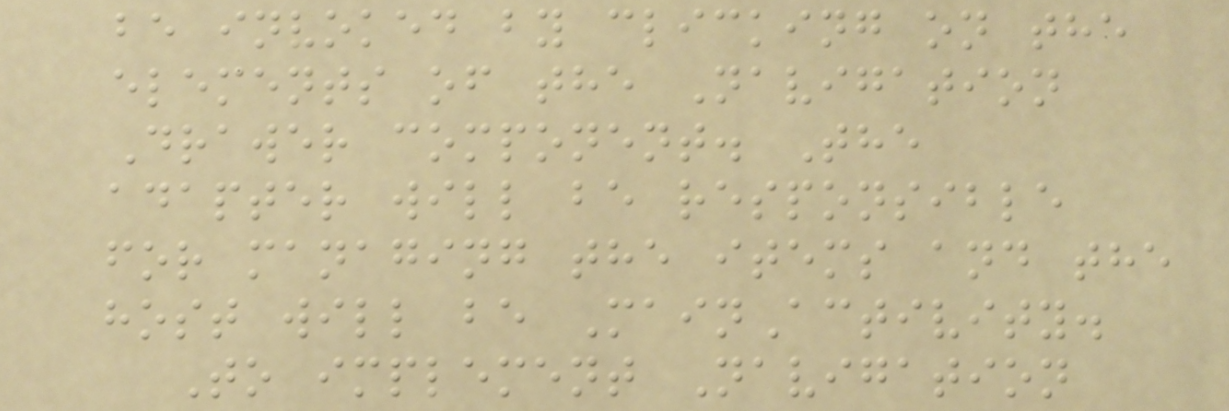be invoked by clicking on the
elements of the Navigation
Drawer component. The
adapter will be responsible
for managing the items and the
host will be MainActivity.
To implement Navigation
